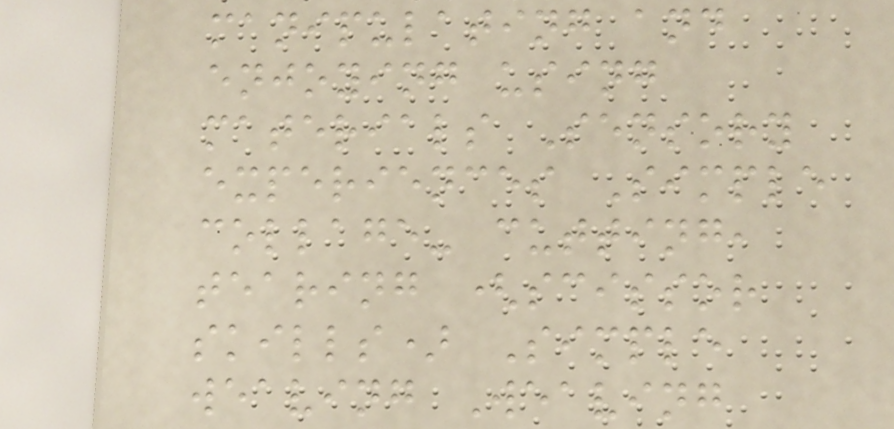manipulating and
enjoying using
materials Sensory
experiences Simple
collage- cutting,
tearing (scissor
skills) Simple
weaving Weaving
